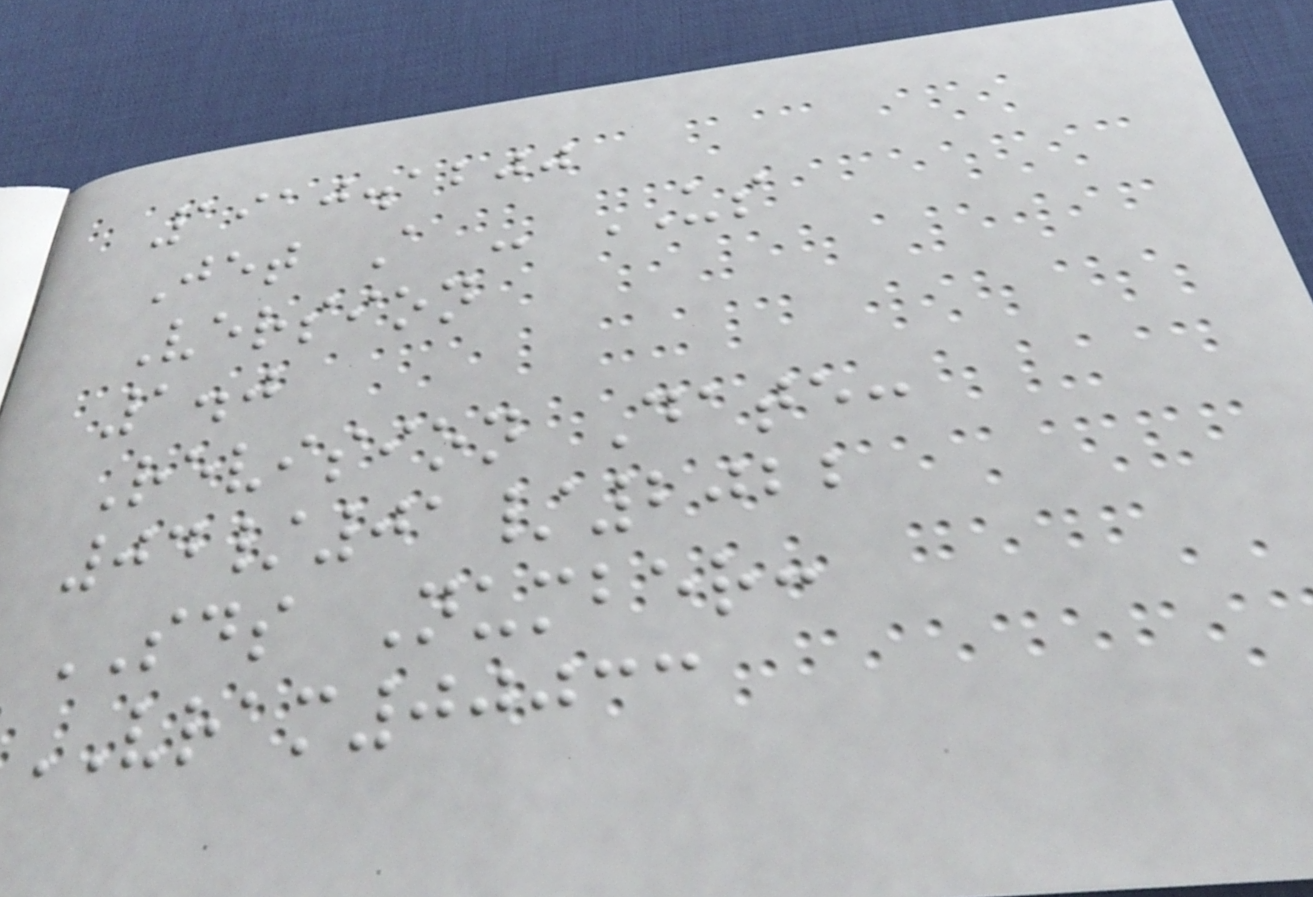1910.1200
Jet A - US
Version
1.0
Revision Date:
04/01/2022
SDS Number:
VRAM00033
